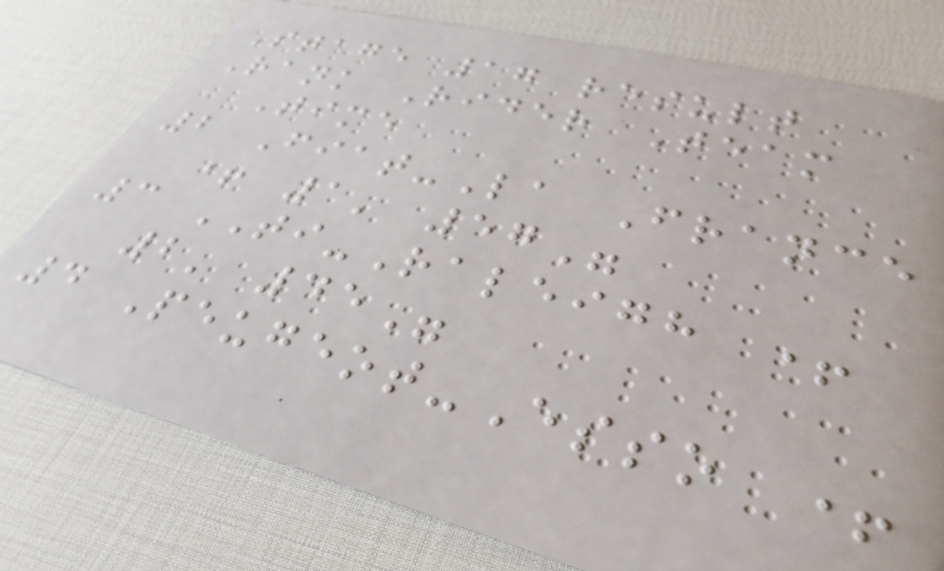Stage 17 result
Rank Rider Team
Time
2 Fiat-La France
+ 1' 57"
3 TI-Raleigh +
2' 45"
4 Peugeot-Esso +
